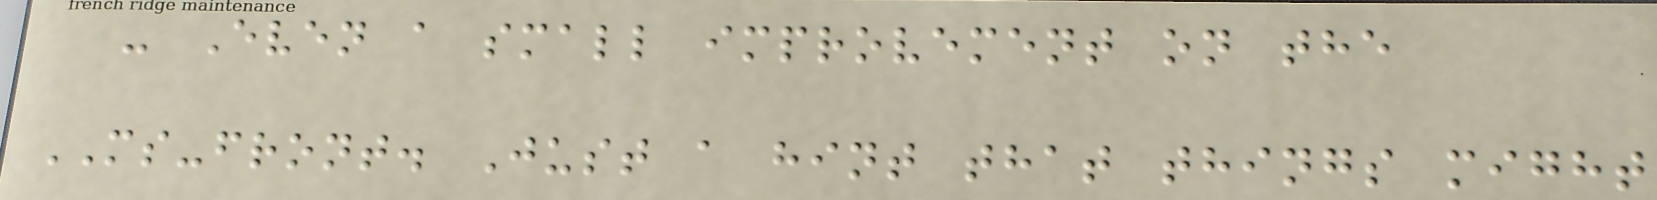- Even a small improvement on the
MS-front. Just a hint that things might
